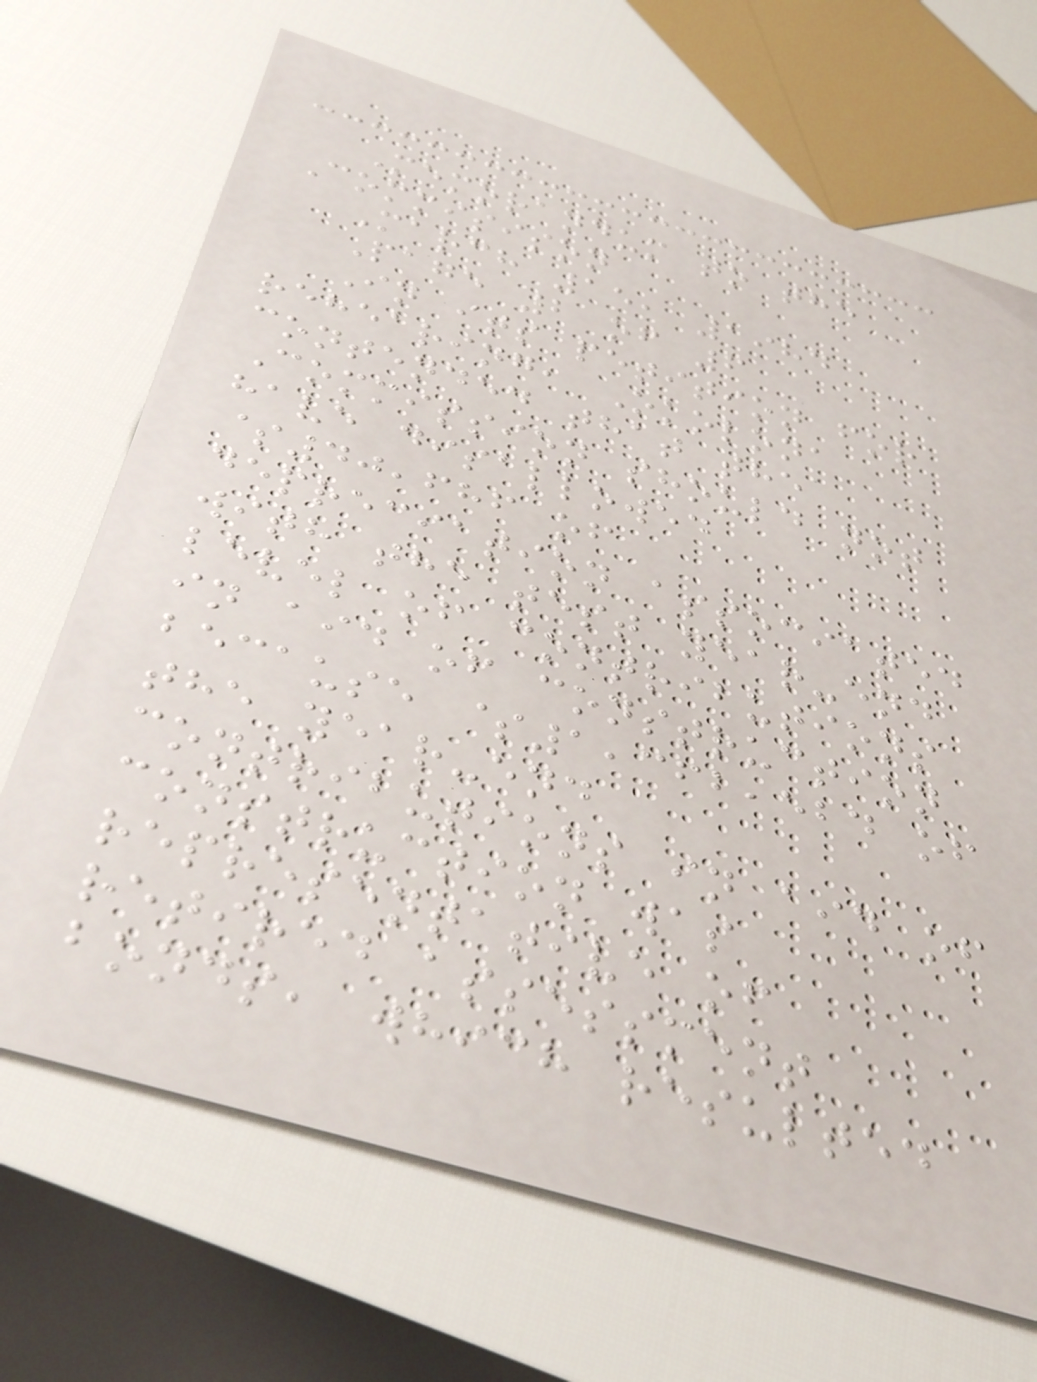Memorandum to the
Commisison
March 15, 1984
Page 2 of 6
In its petition for
rehearing, Okolona
contended that the
Commission should not
have disallowed
$40,686 of
depreciation associated
with the test year-end
level of contributions
in aid of construction
because $1,362,524 of
the year-end
contributions in aid of
construction was
representative of
retired assessment
bonds, which resulted
